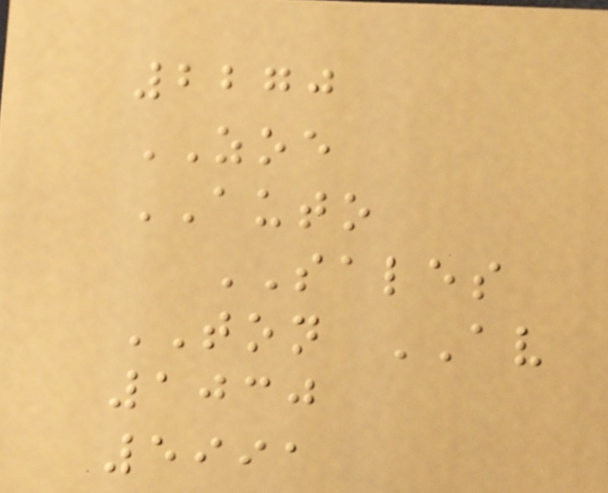2270
ZOE
AUTO
SALES
TON AV
1030
5991
